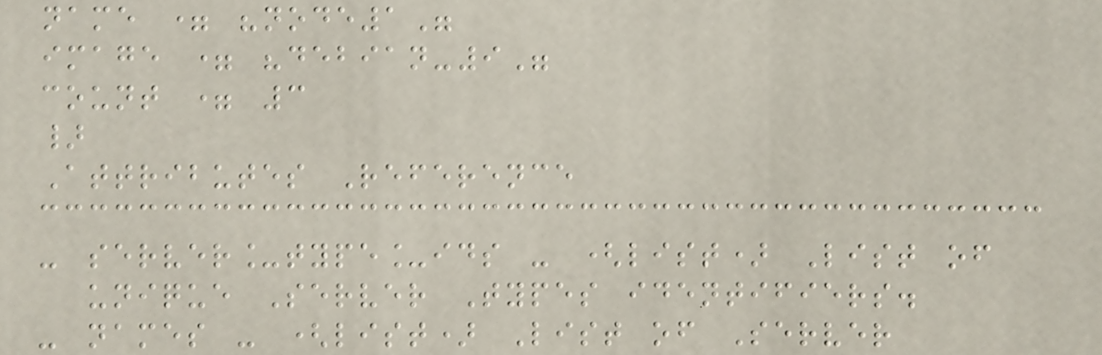name = "node1"
image = "debian-9"
count = 3
}
Attributes Reference
- server_type_ids - (list) List of
unique Server Types identifiers.
- names - (list) List of Server
